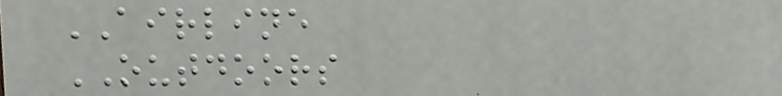AIRLINE
OUTDOORS
